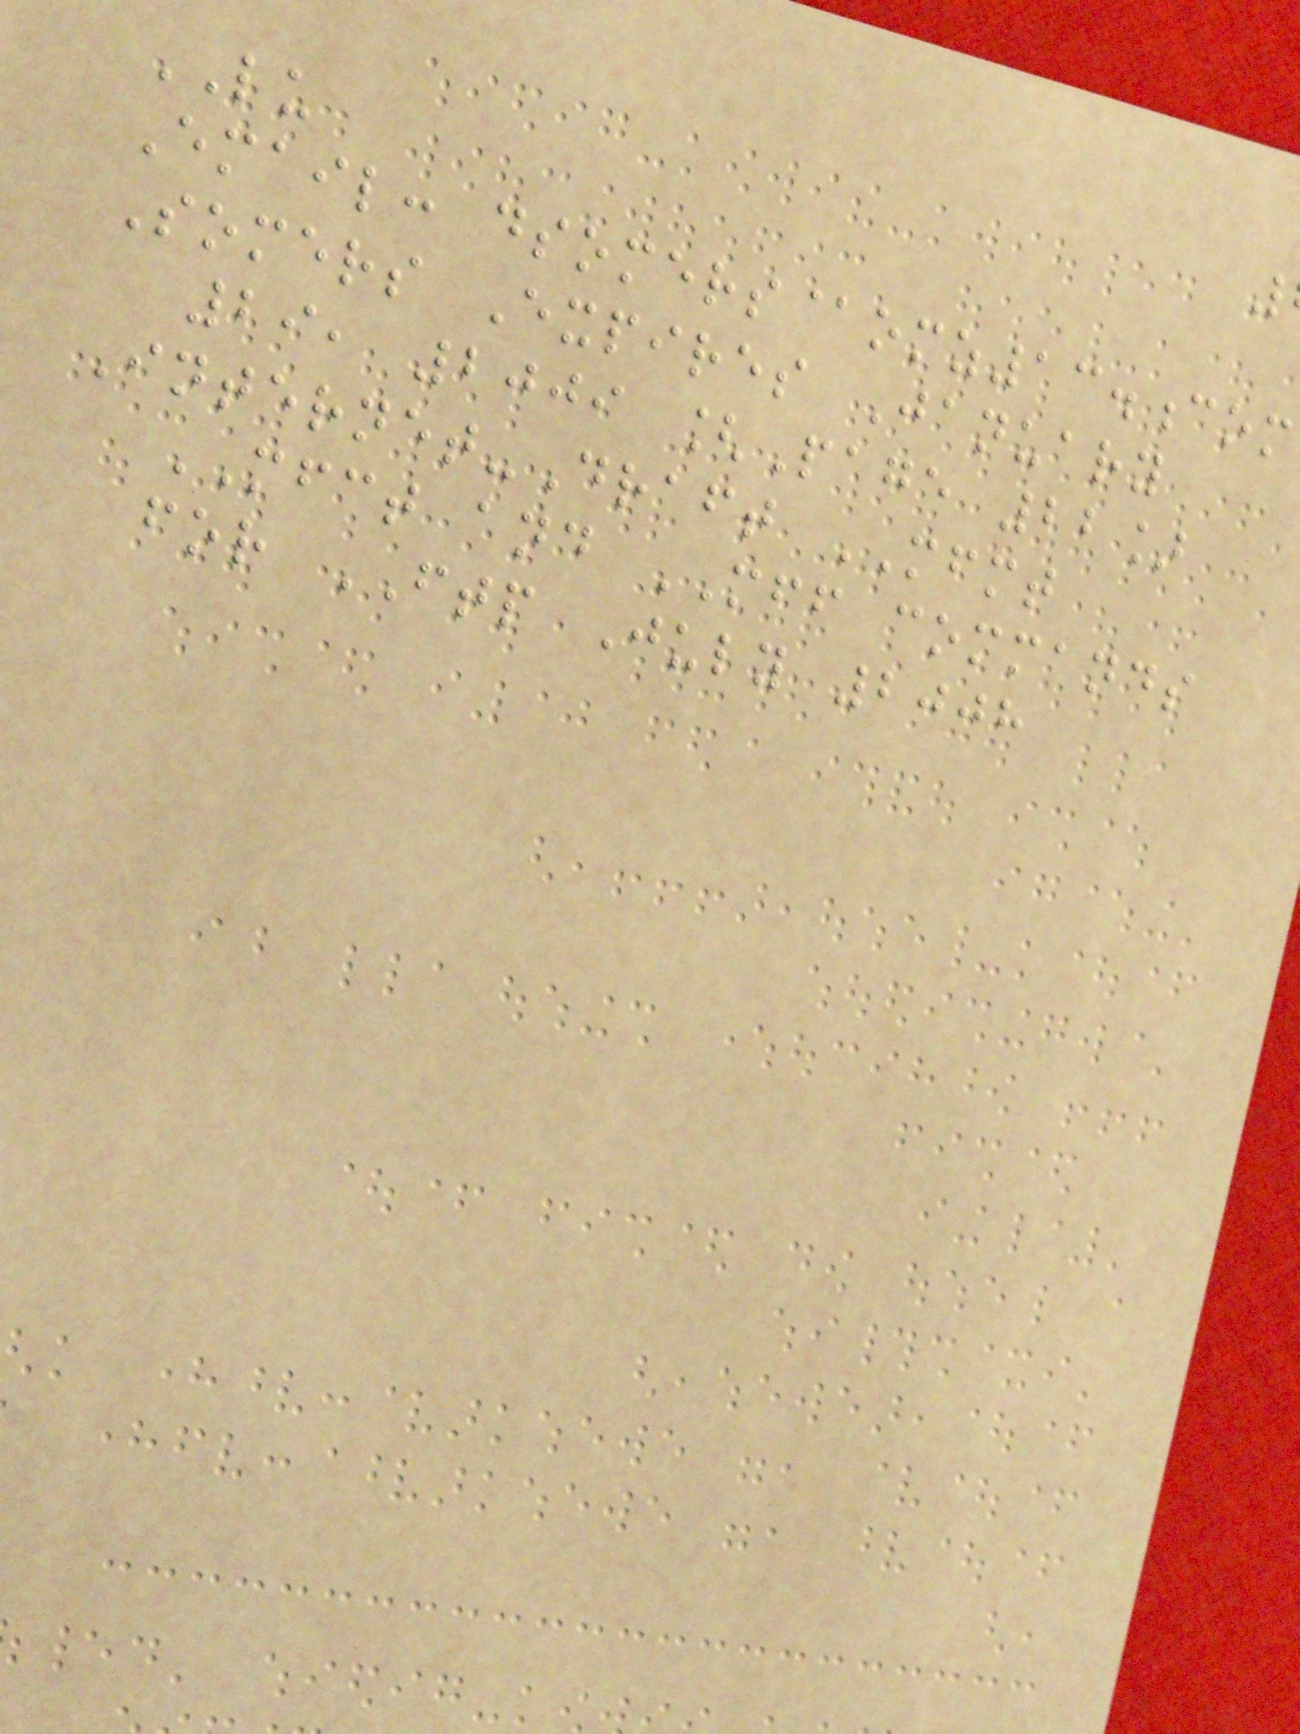LU
Email: dsomers@omz13.com
Somers Expires January
29, 2009 [Page 22]
Internet-Draft MFMT
MFCT and MFF commands
for FTP July 2008
